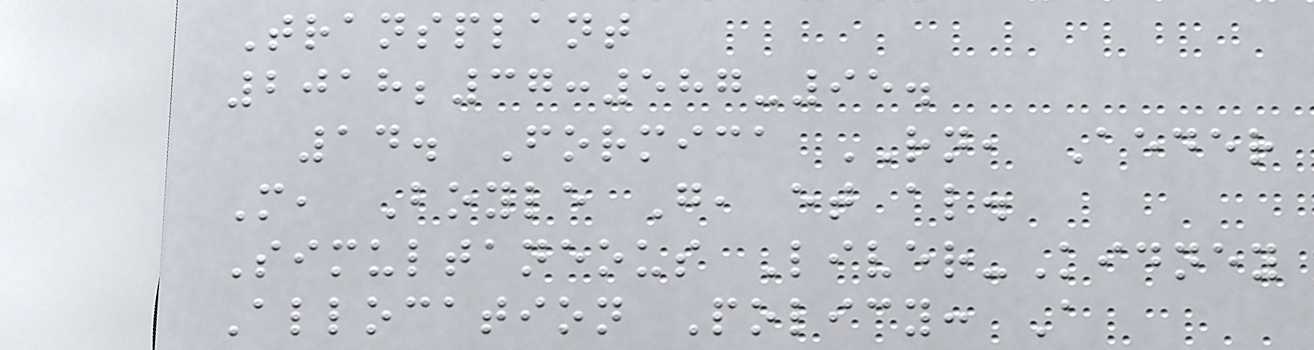Transplant
2018;37:587-95.
14. Formica RN, Aeder
M, Boyle G, et al.
Simultaneous Liver-Kidney
Allocation Policy: A
